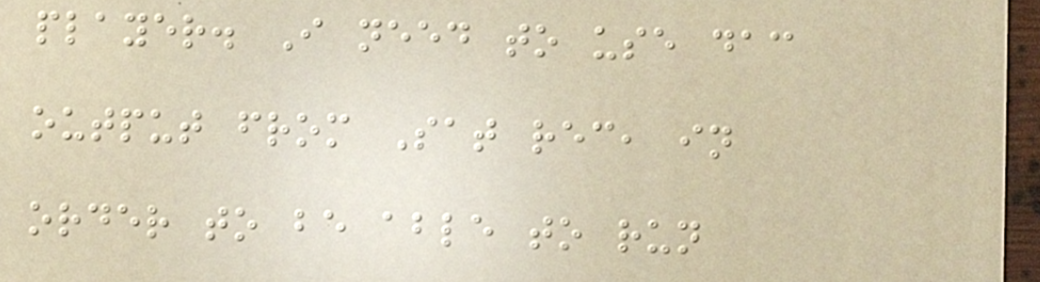player. I need to use dac
output from Sat rec, in
order to be able to run
